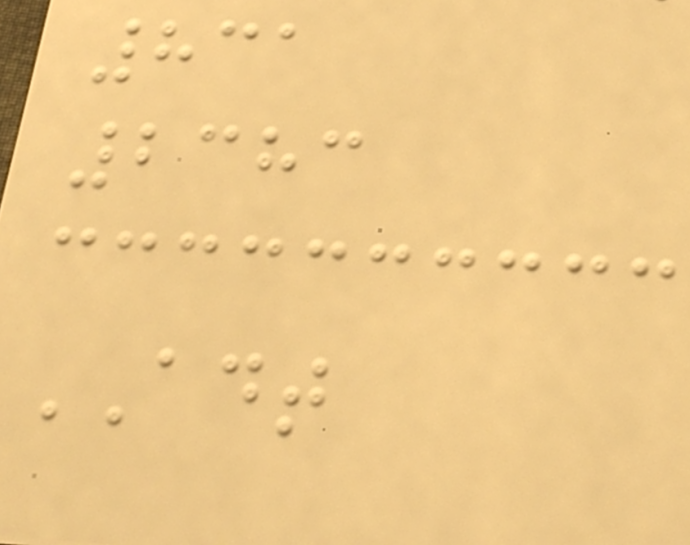831
2383
ADT
